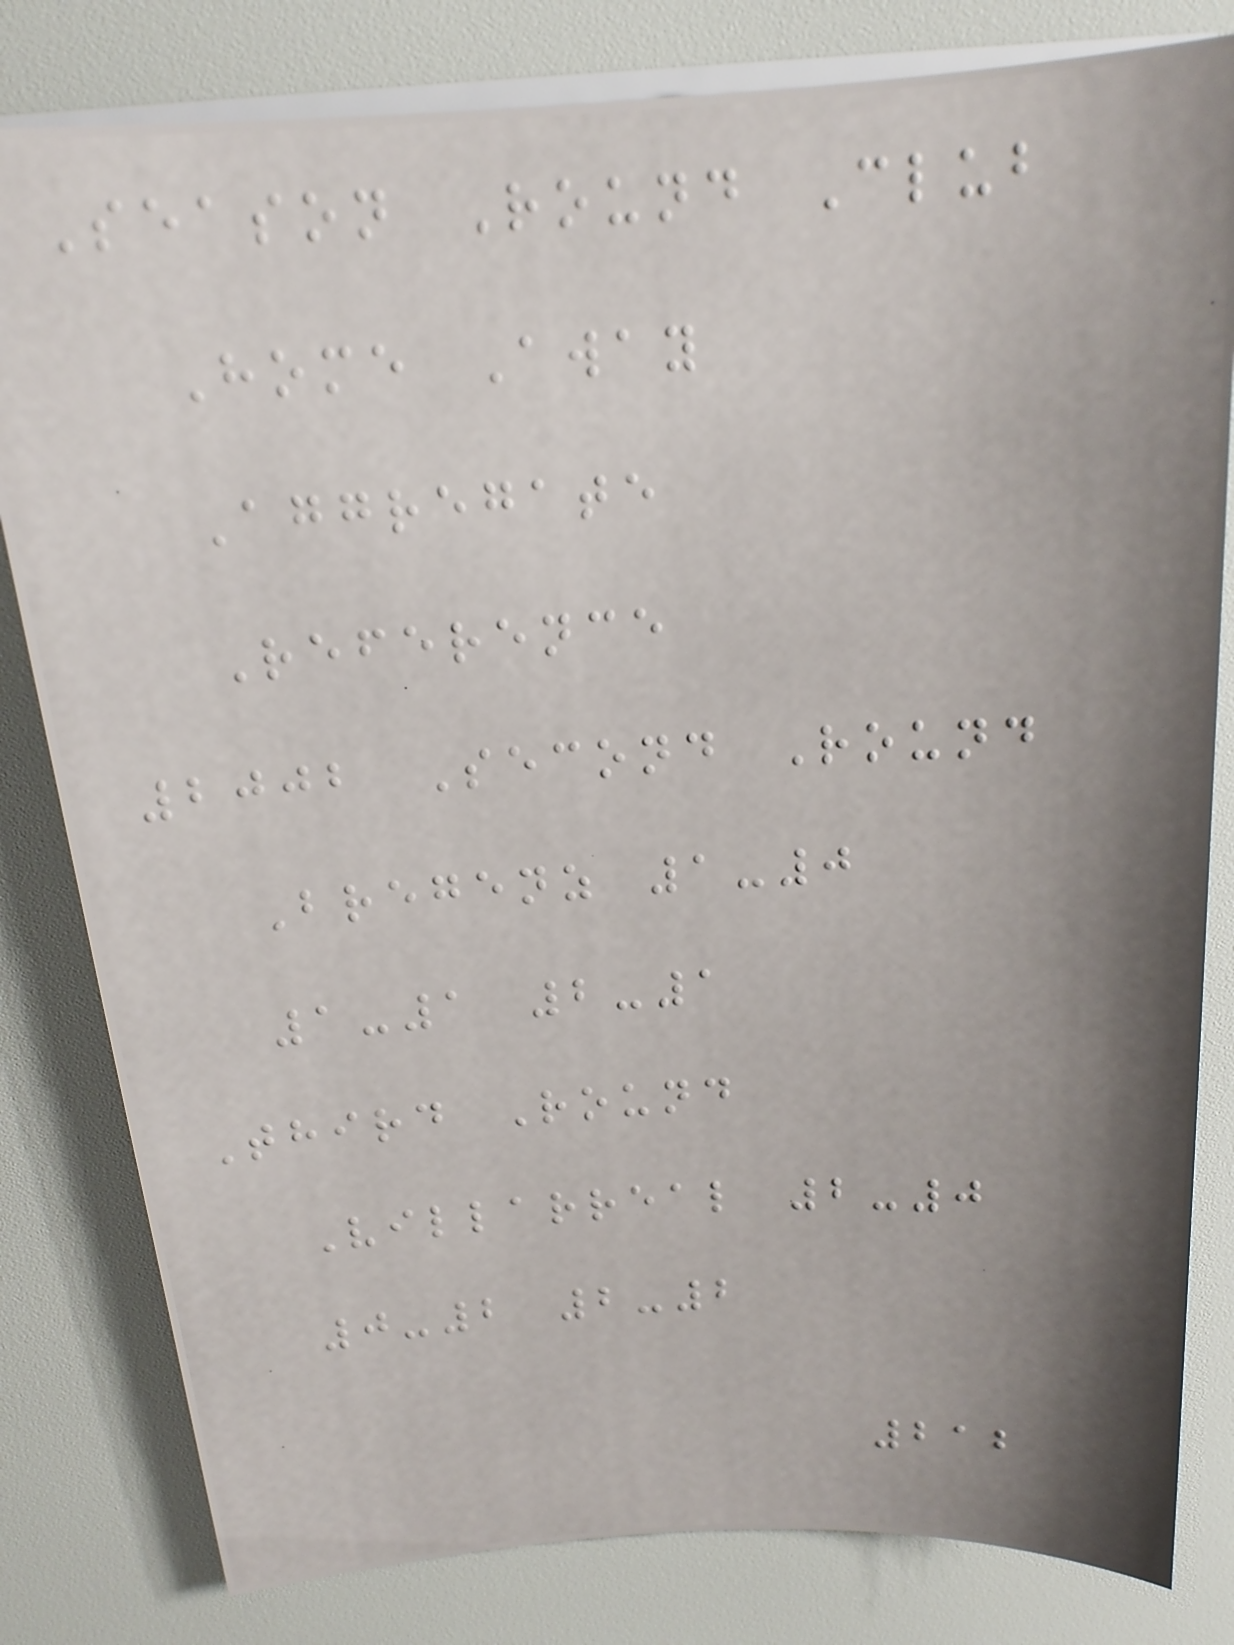Season Round Club
Home Away
Aggregate
Reference
2002 Second Round
Bregenz 1-0
1-1 2-1
Third Round
Villarreal 2-0
0-2 2-2
212
